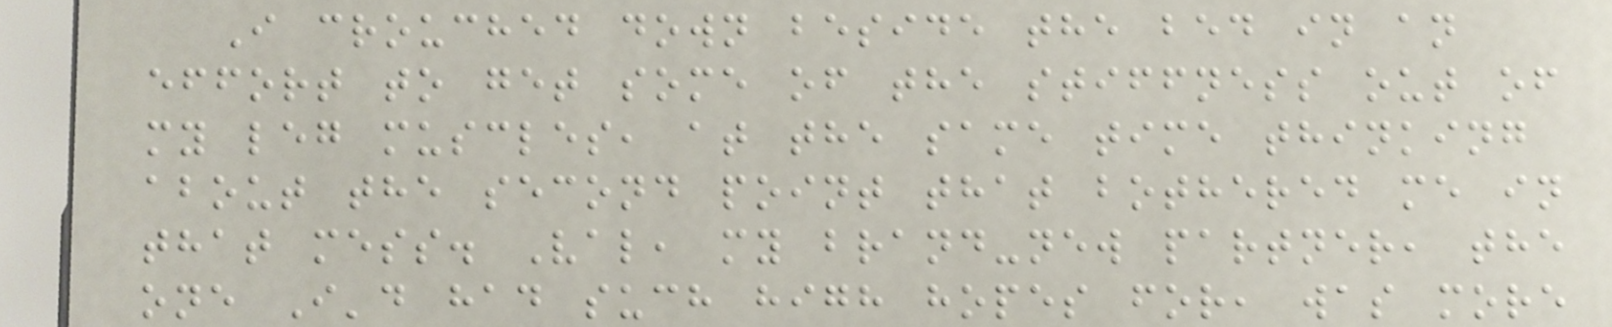I crouched down beside the bed in an
effort to get some of the stiffness out of
my leg muscles, at the same time thinking
about the second point that bothered me in
that mess. Val, my brand-new partner, the
one I'd had such high hopes for, was more
